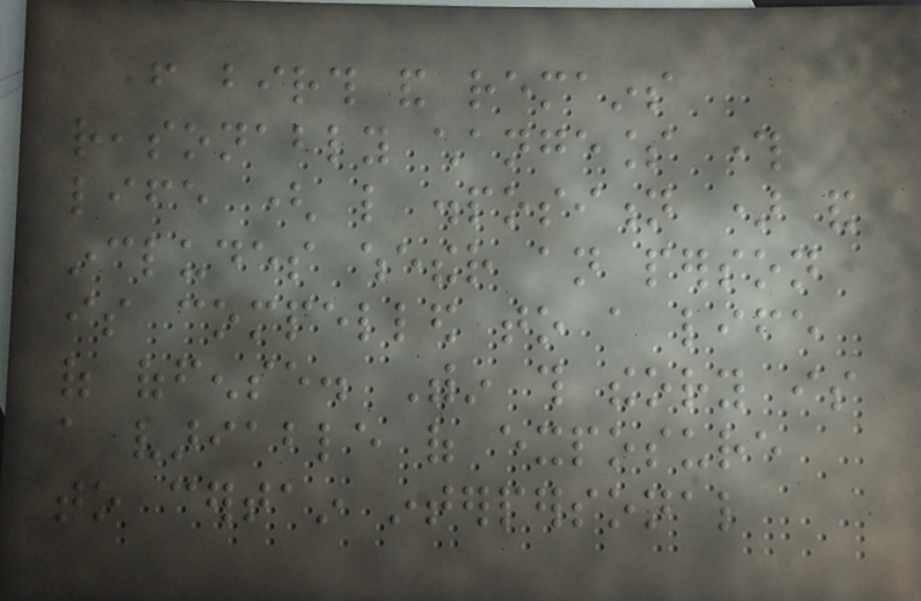from birth and remains
reasonably changeless through
life ( like disposition ) and
includes whether an person
is compelled to a life
of offense. Within this theory is
a variable of exposure
to certain interpersonal
